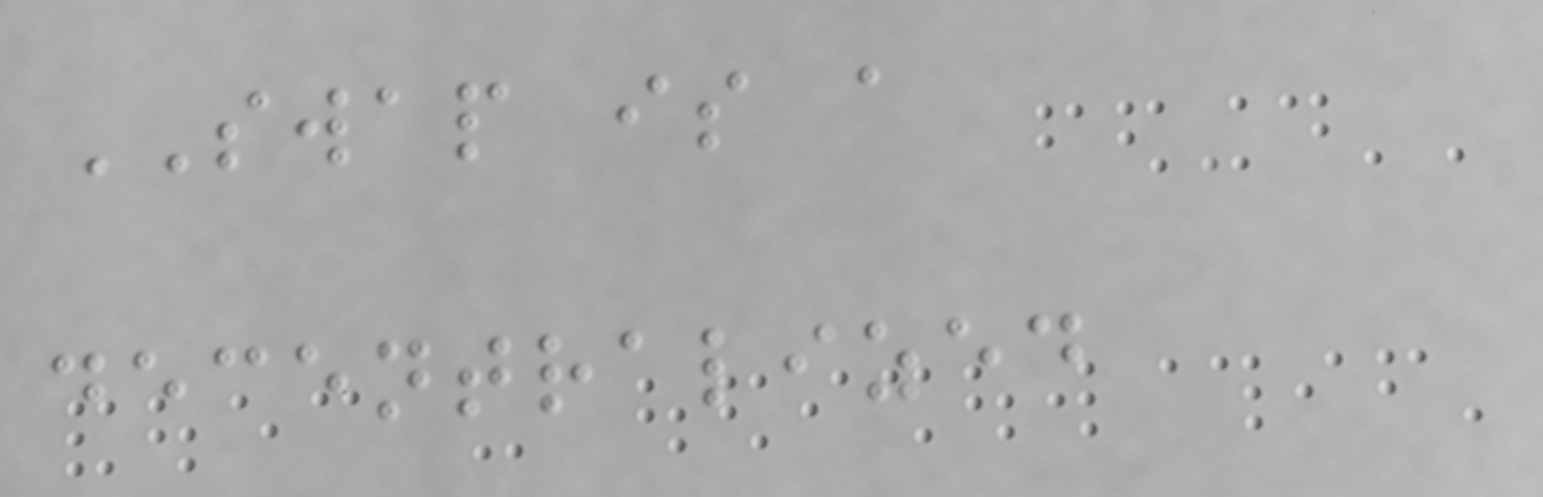SWAP is a
decentralized
